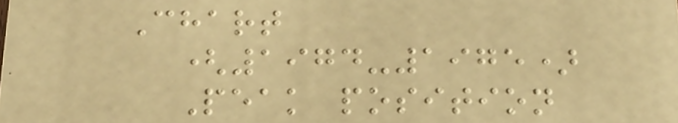Chart
(1974-1975)
Peak position
